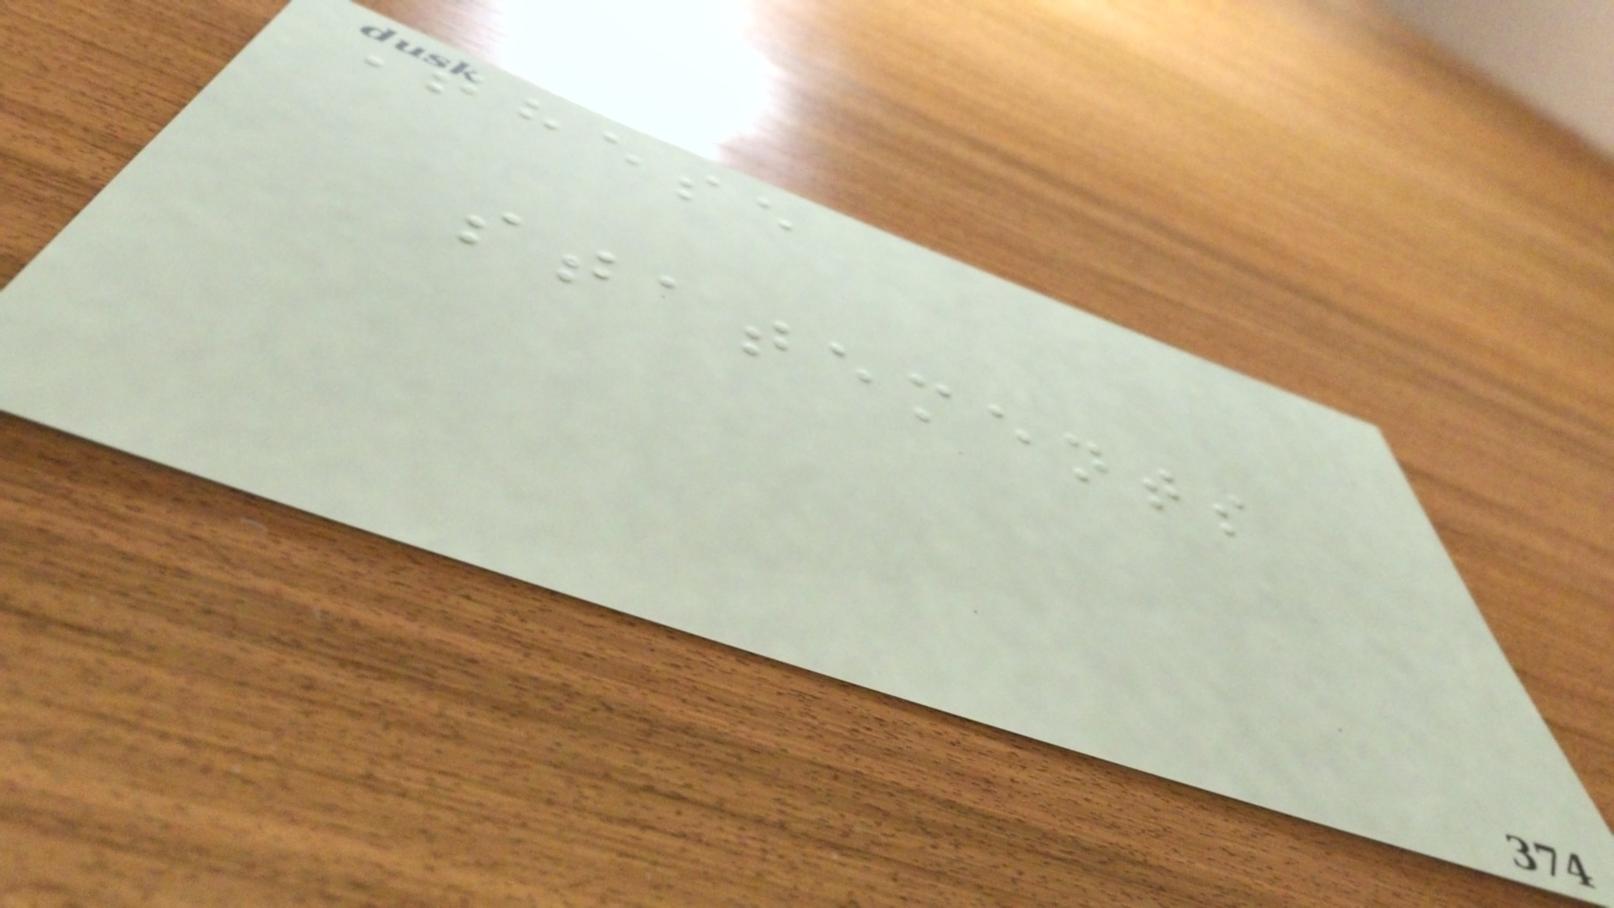These
statements
